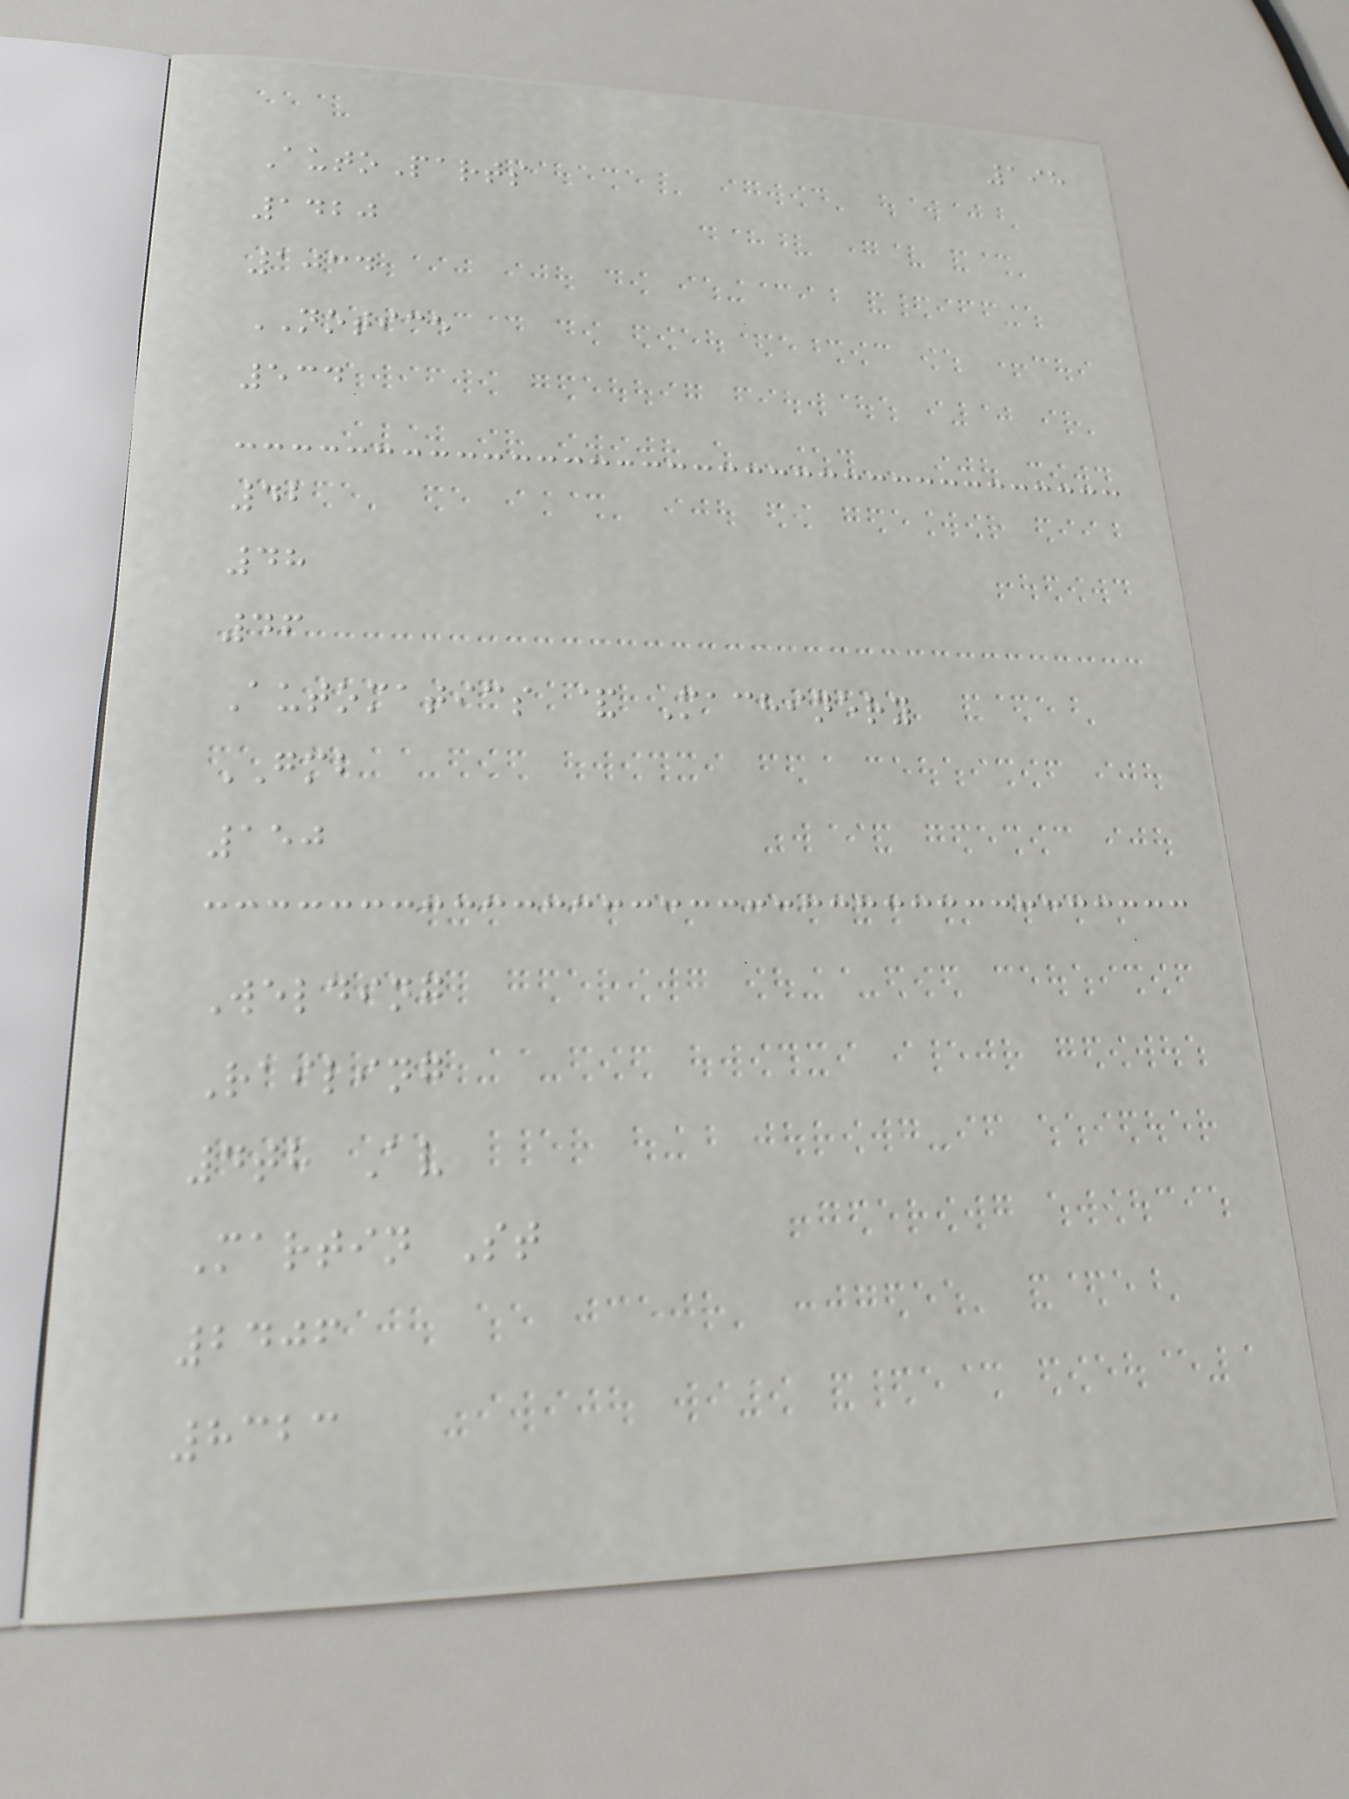198
AutoParts
1420
1034
NOTICE
534
42
48
46
Automatics & Machinery
GMB
150
Welding
Railing
4th Av
Martin St
2406
8323
